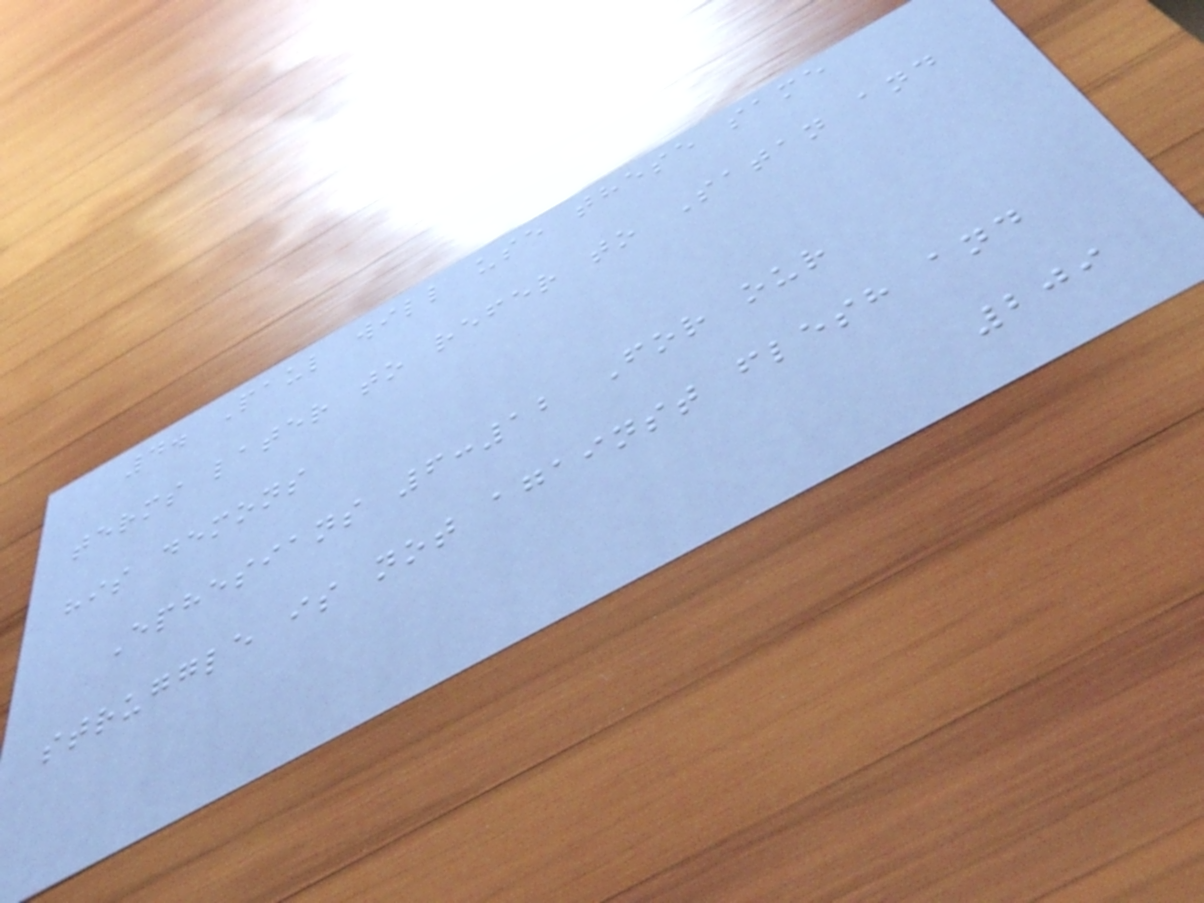4. Paul will use these same
terms later to refer to Satan and
his demons
Ephesians 6:12 For our
struggle is not against flesh and
209
